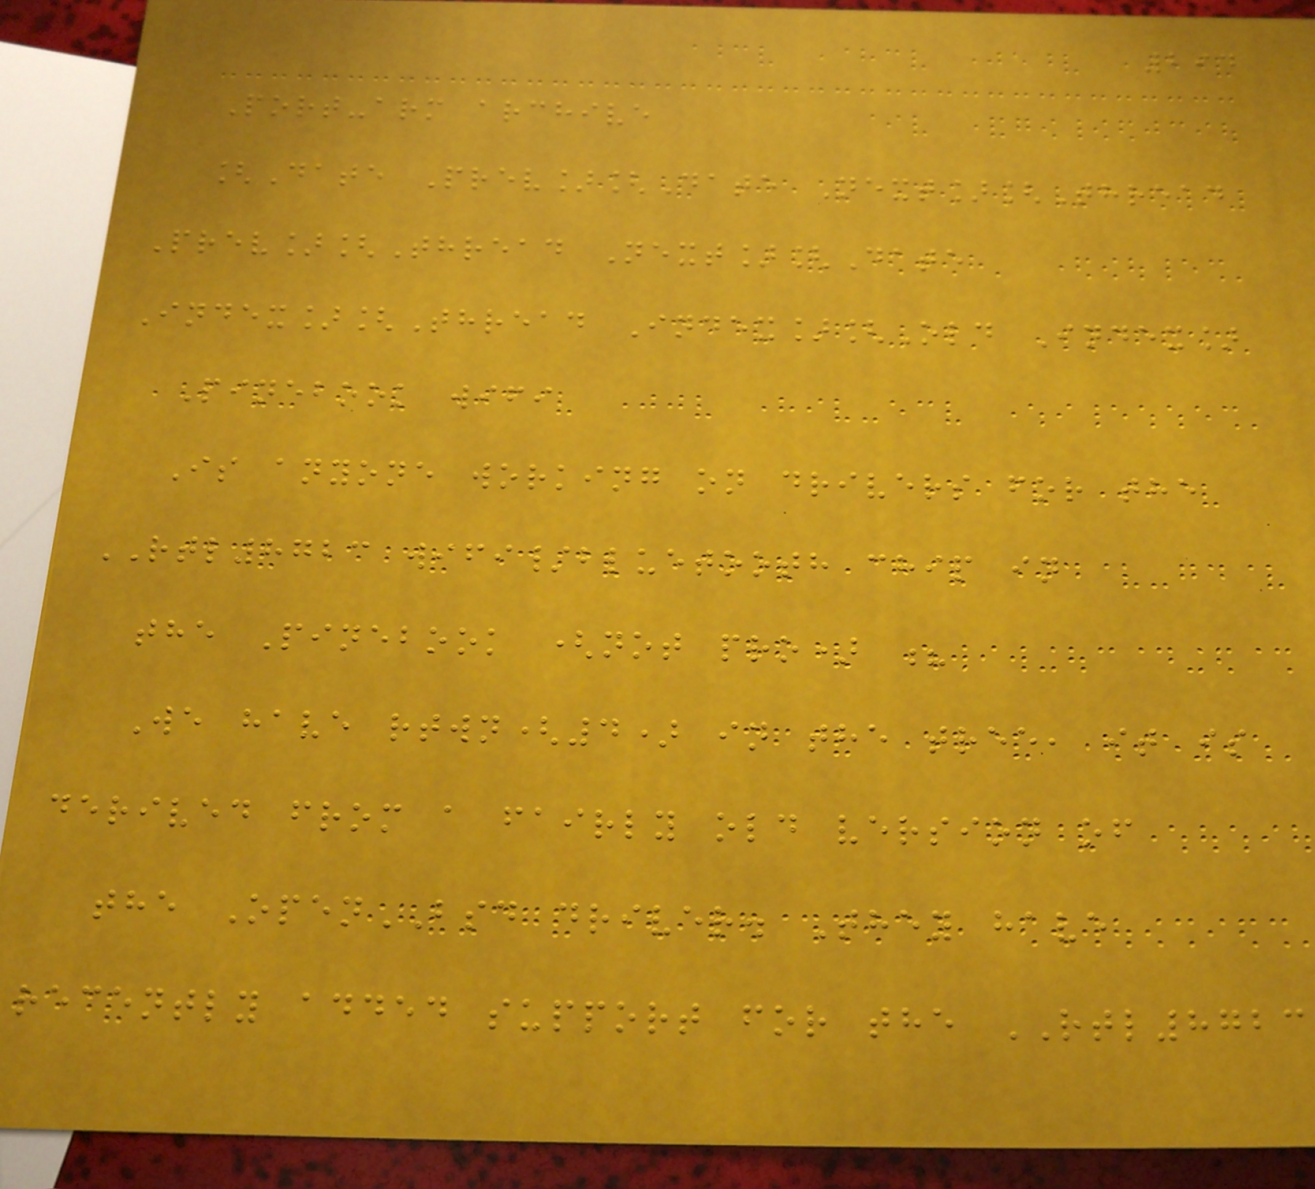294
Port-arm archive
[Date Prev][Date Next][Thread
Prev][Thread Next][Date
Index][Thread Index][Old Index]
Pinebook wifi
Is anyone working on drivers for the
RTL8723 wifi/bluetooth chip in
the Pinebook (not pro) ?
We have rtwn(4) in the tree, it is
derived from a fairly old version of
the OpenBSD driver. They have
recently added support for the RTL8723
